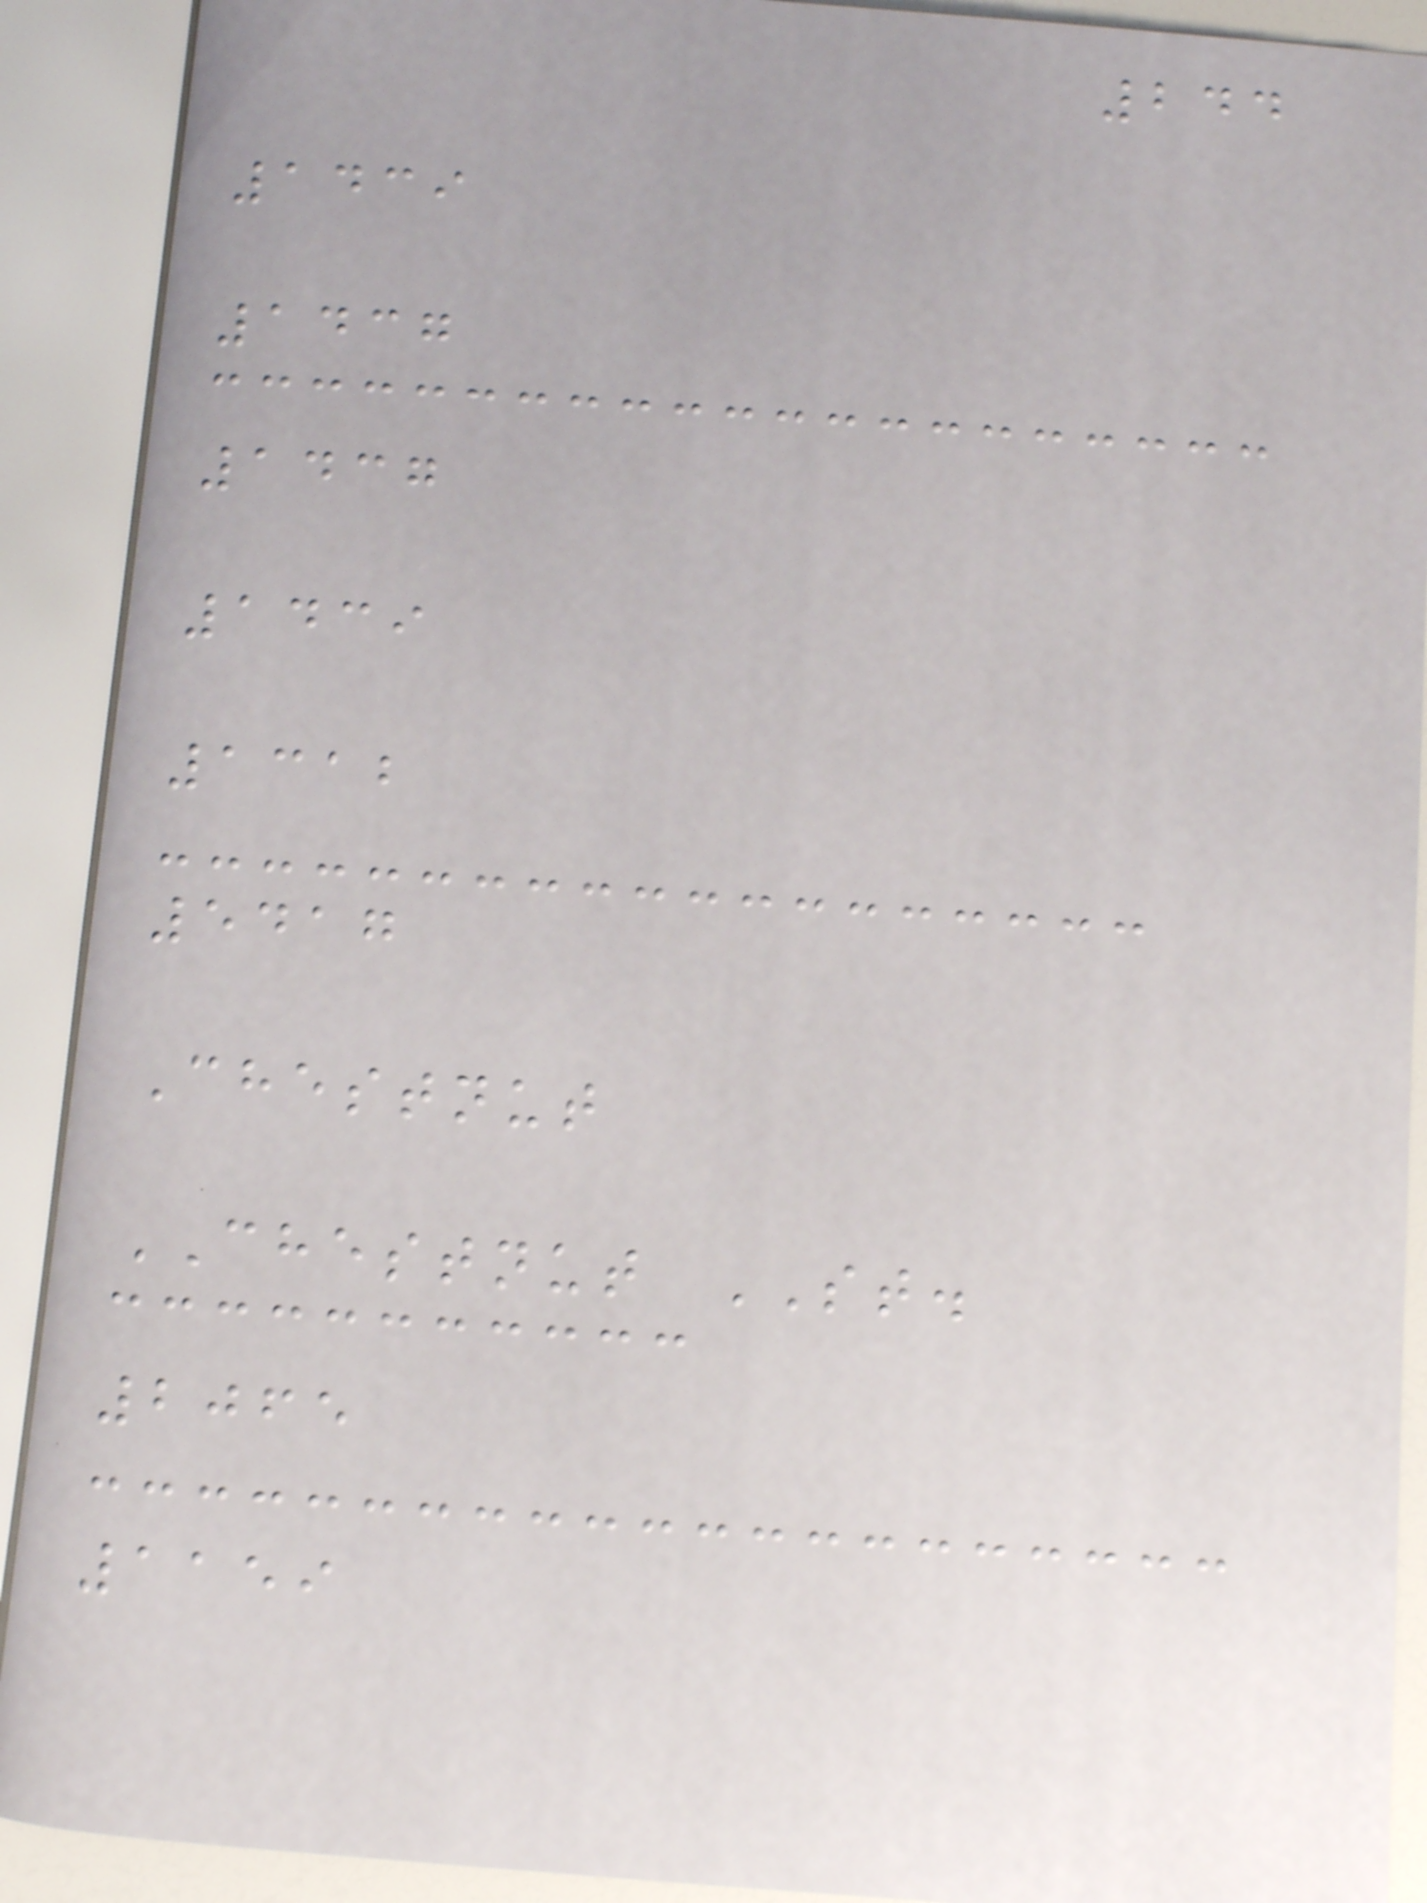244
1439
1437
1437
1439
1312
5417
Chestnut
CHESTNUT ST.
2065
1159
